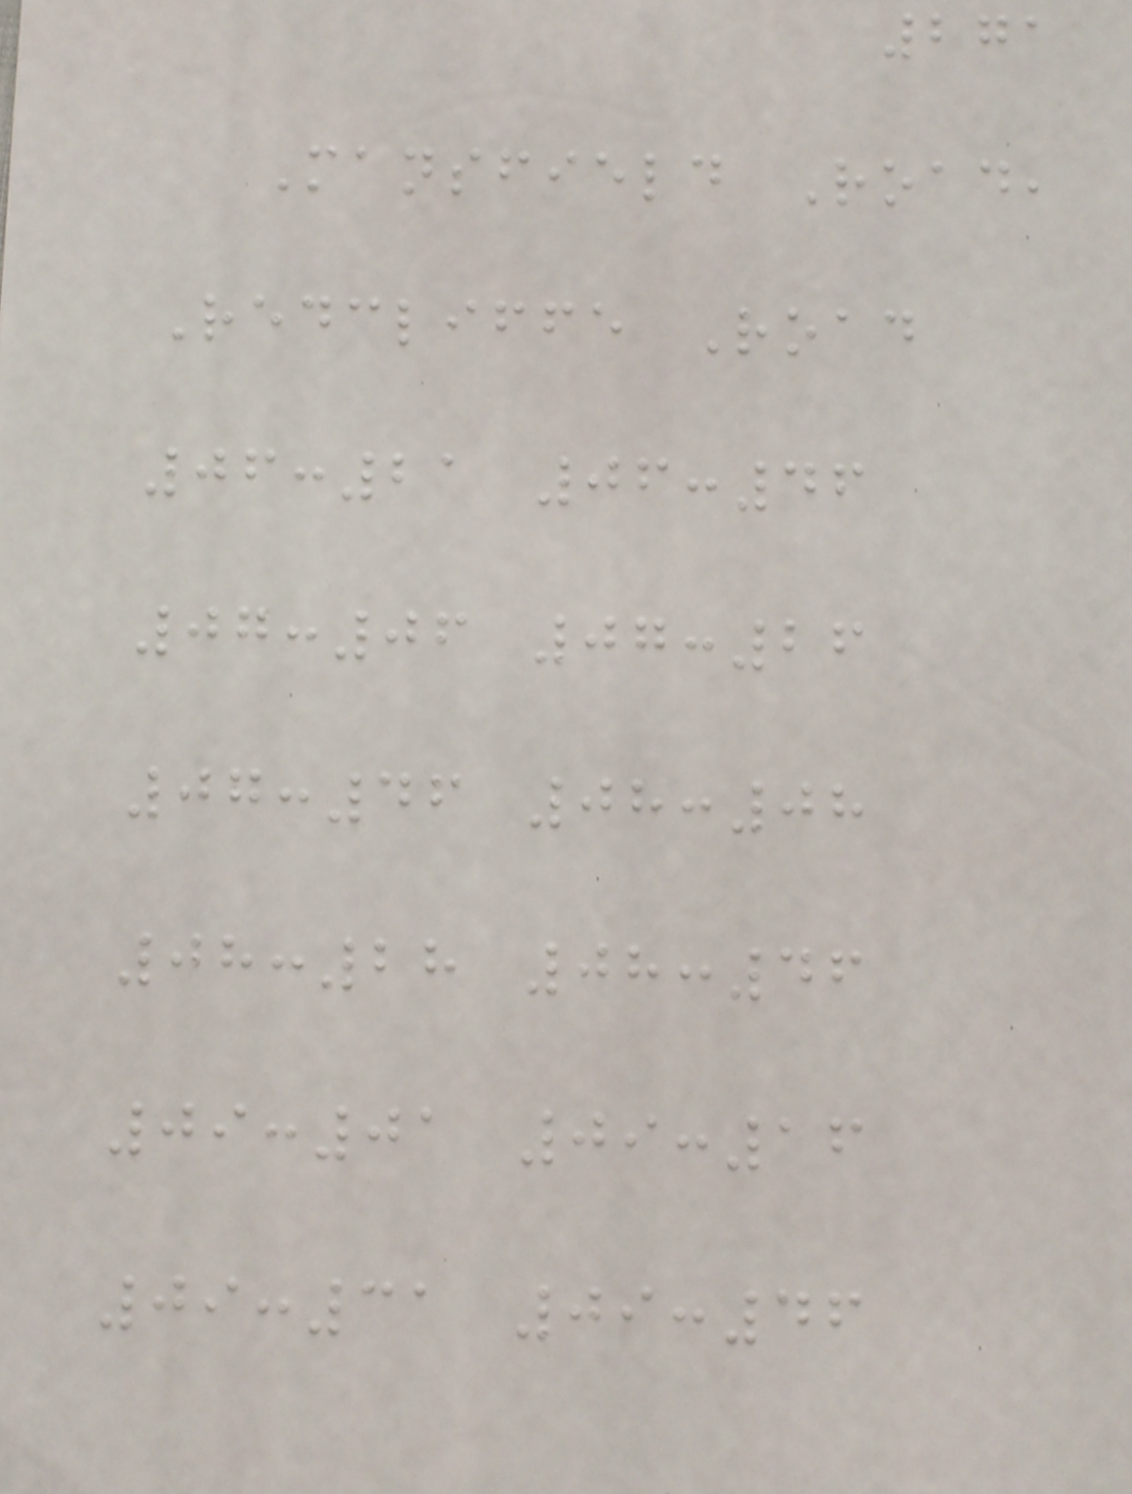271
Mansfield Road,
Redcliffe Road
06:21 06:46
07:06 07:26
07:46 08:08
08:28 08:46
09:01 09:16
09:31 09:46
